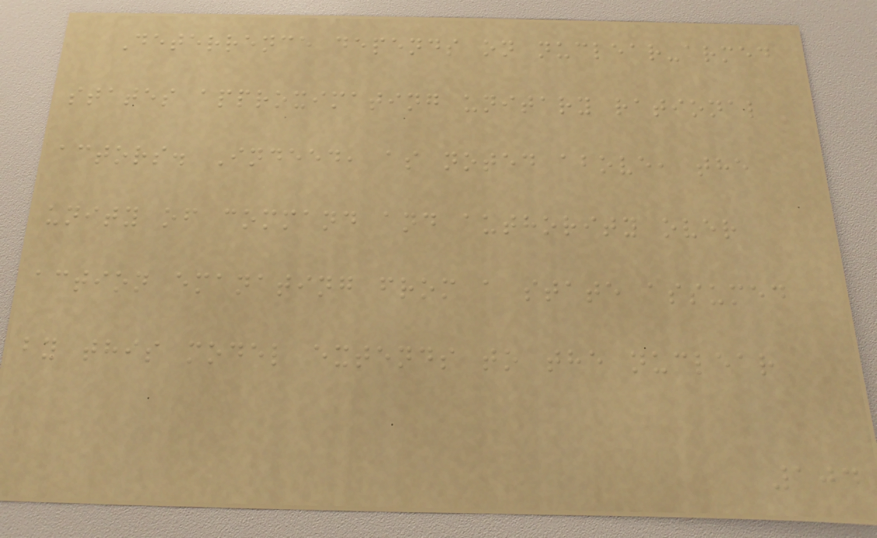Deterrence depends on nuclear-armed
states approximating unitary rational
actors. Indeed, as noted above, the
unity of command and authority over
action emanating from a state assumed
by this model extends to the nuclear
104
